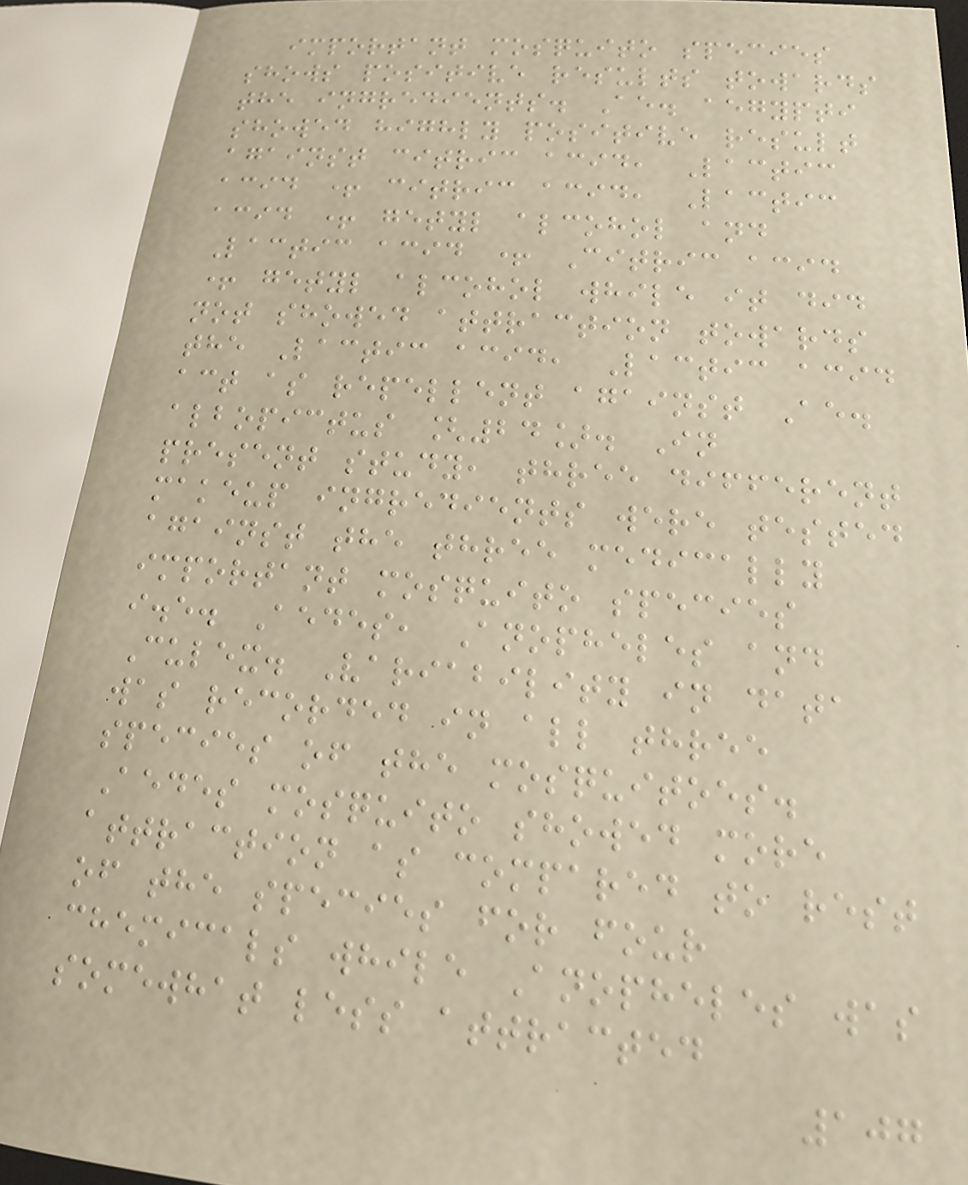important mosquito species
shows positive results towards
the ingredients. Ae. aegypti
showed highly positive result
against citric acid, Lactic
acid + citric acid, Lactic
acid + getyl alcohol and
Lactic acid + Citric acid
+ getyl alcohol while it did
not showed attraction towards
the Lactic acid, Lactic acid
act as repellent against Ae.
albopictus [24]. In
present study, three different
makeup ingredients were tested
against the three medically
important mosquito species
i.e. Aedes, Anopheles and
Culex. Variability in data
was recorded in all three
species of the mosquitoes.
Aedes mosquito showed more
attraction as compared to rest
of the species for four
chemicals while Anopheles was
somewhat less attracted
107
